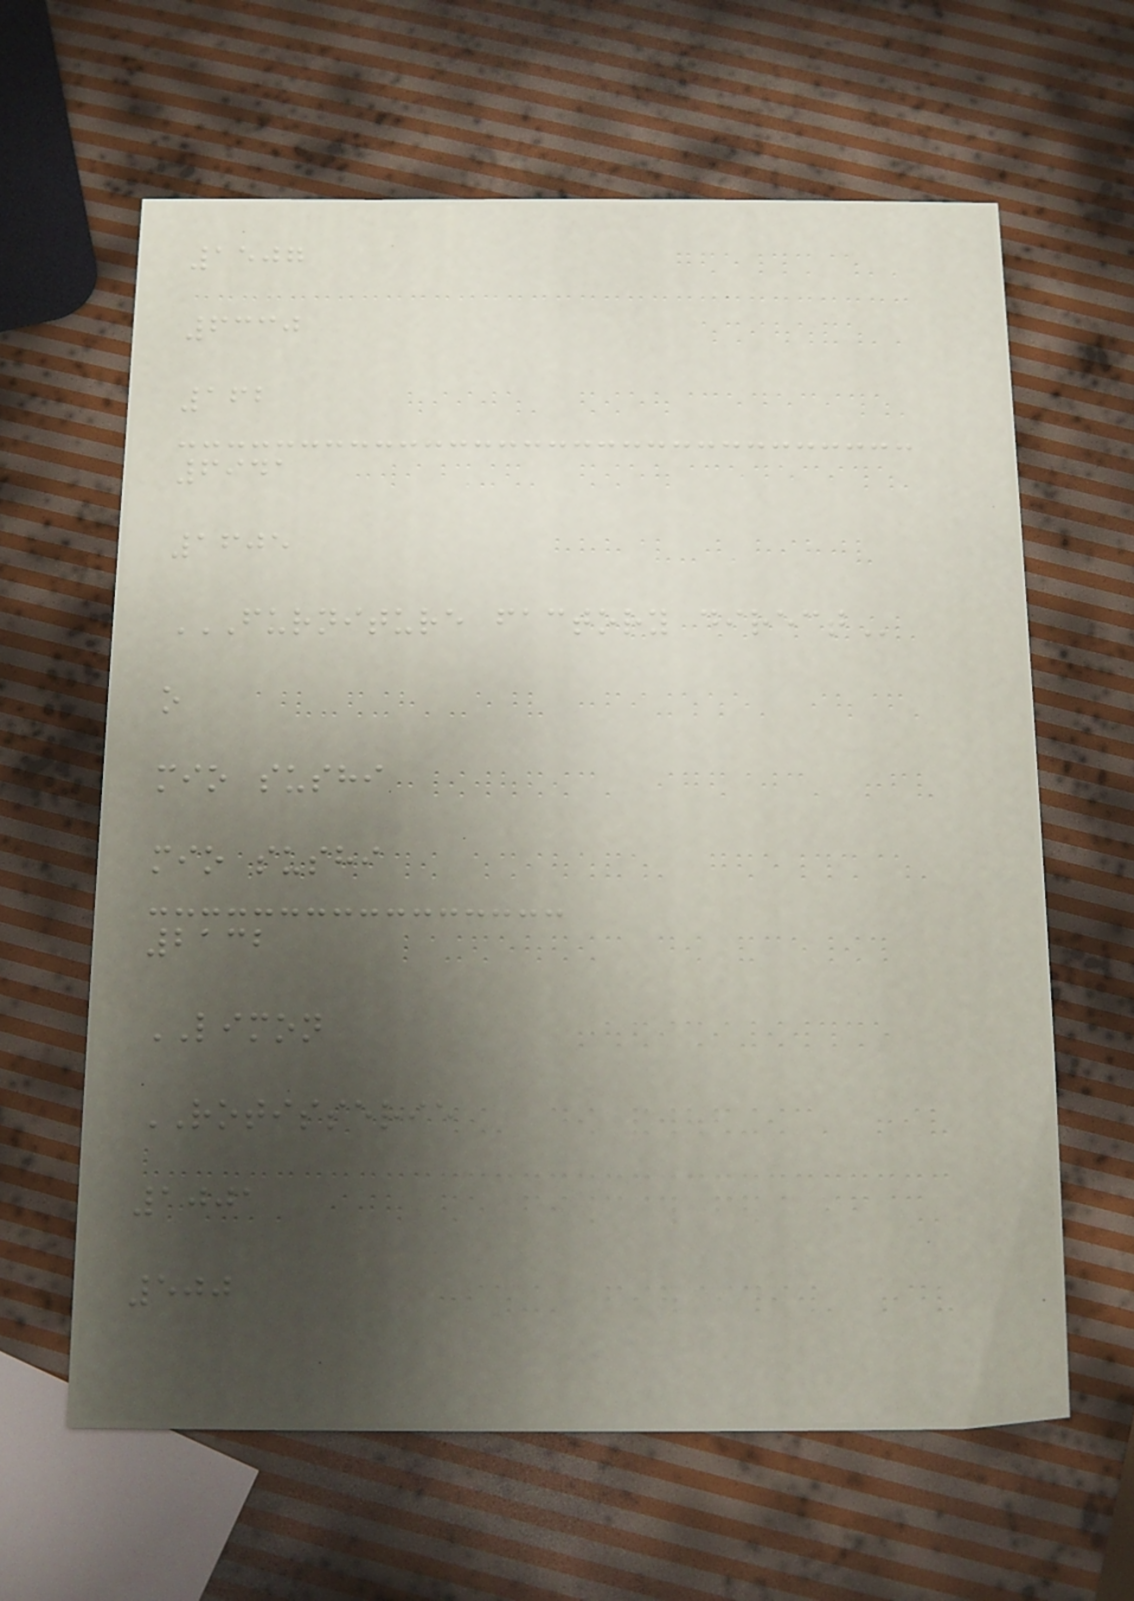1507
6330
162
6941
1605
FURNITURE FACTORY DIRECT
o
mio sushi
mio sushi
2132
LIMON
ROTISSERIE
1001
500
